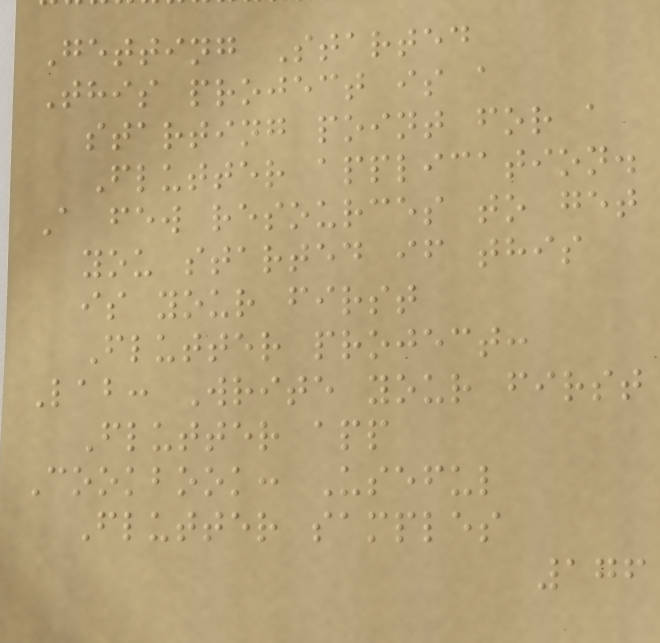Getting Started
This project is a
starting point for a
Flutter application.
A few resources to get
you started if this
is your first
Flutter project:
Lab: Write your first
Flutter app
Cookbook: Useful
Flutter samples
176
